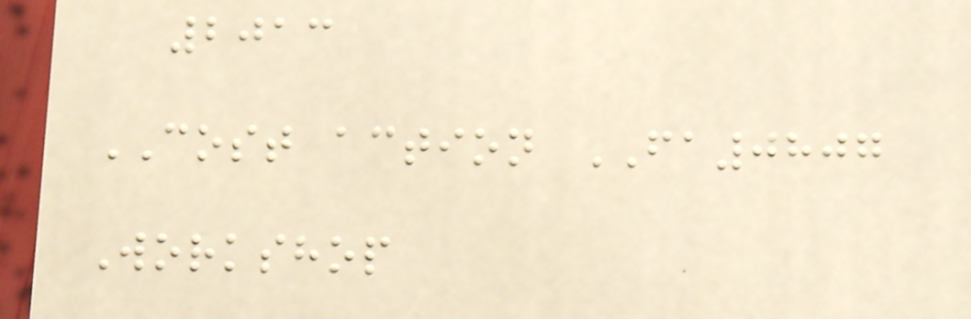2013
COST action FA0807
Workshop
